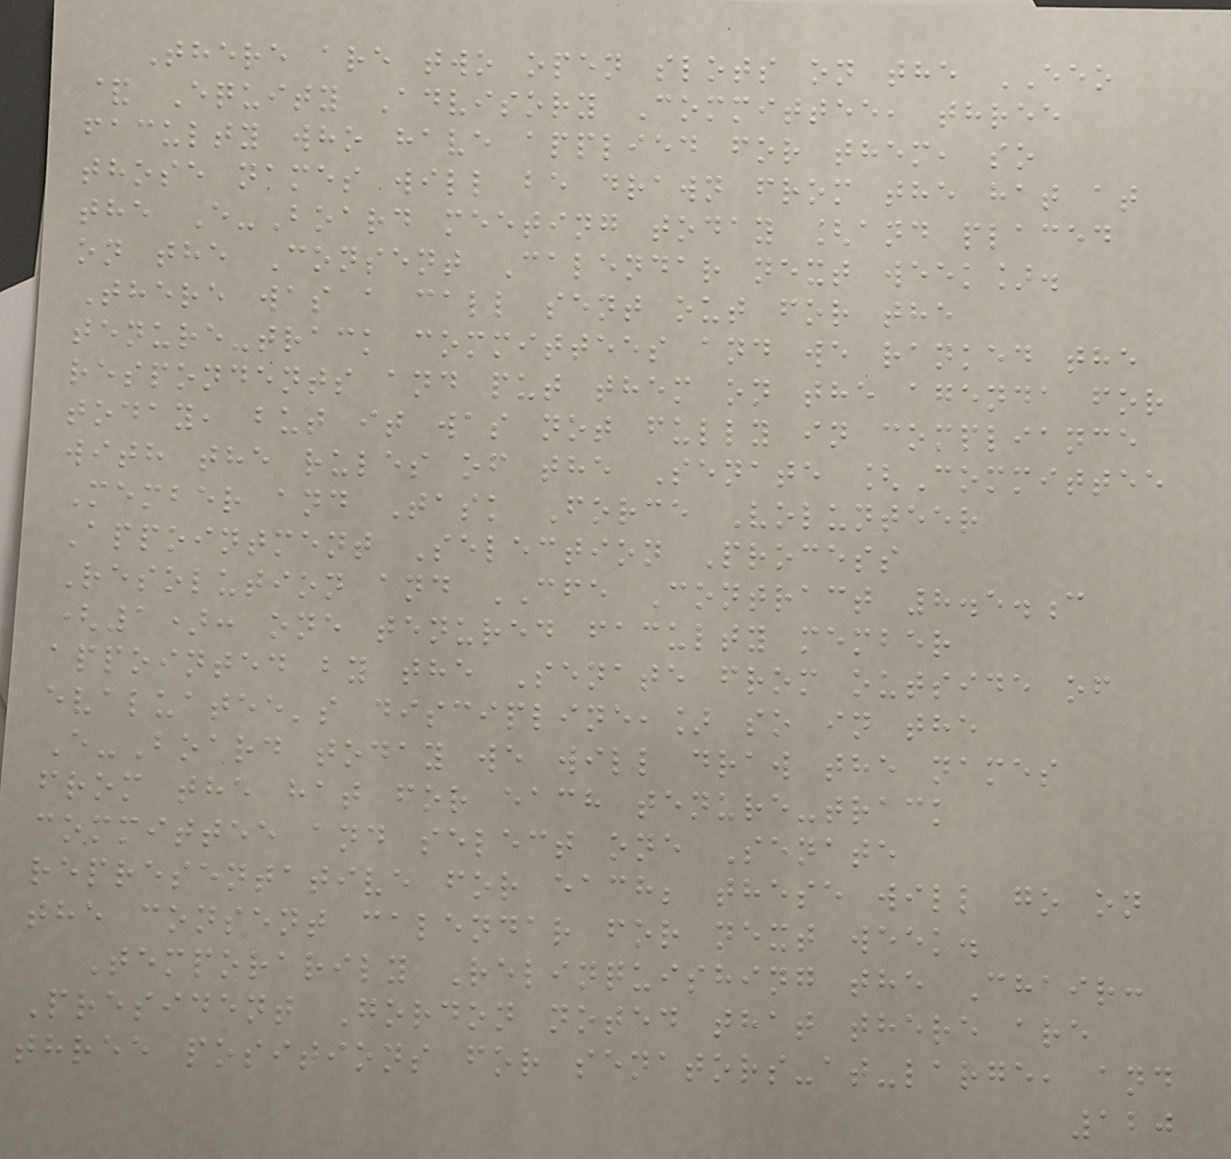There are two open slots on the EEO
& Equity Advisory Committee, three
faculty who have applied for them, so
those names will be drawn from the hat at
the E-Board meeting today [and placed
on the Consent Calendar next week].
There was a call sent out for the
tenure-track committees and we ranked the
respondents and put them on the agenda for
today, but it was not fully in compliance
with the rules of the Senate [Committee
Member and Task Force Volunteer
Appointment Selection Process
Resolution and CFE Contract 8.5.c
(1): one tenured faculty member
appointed by the Senate from outside of
evaluatee's discipline,] so in the
E-Board today we will draw the names
from the hat for each tenure-track
committee and select one Senate
representative for each; these will go on
the consent calendar for next week.
Temporarily Relinquishing the Chair:
President Gordon noted that there are
three positions for senators-at-large, and
120
